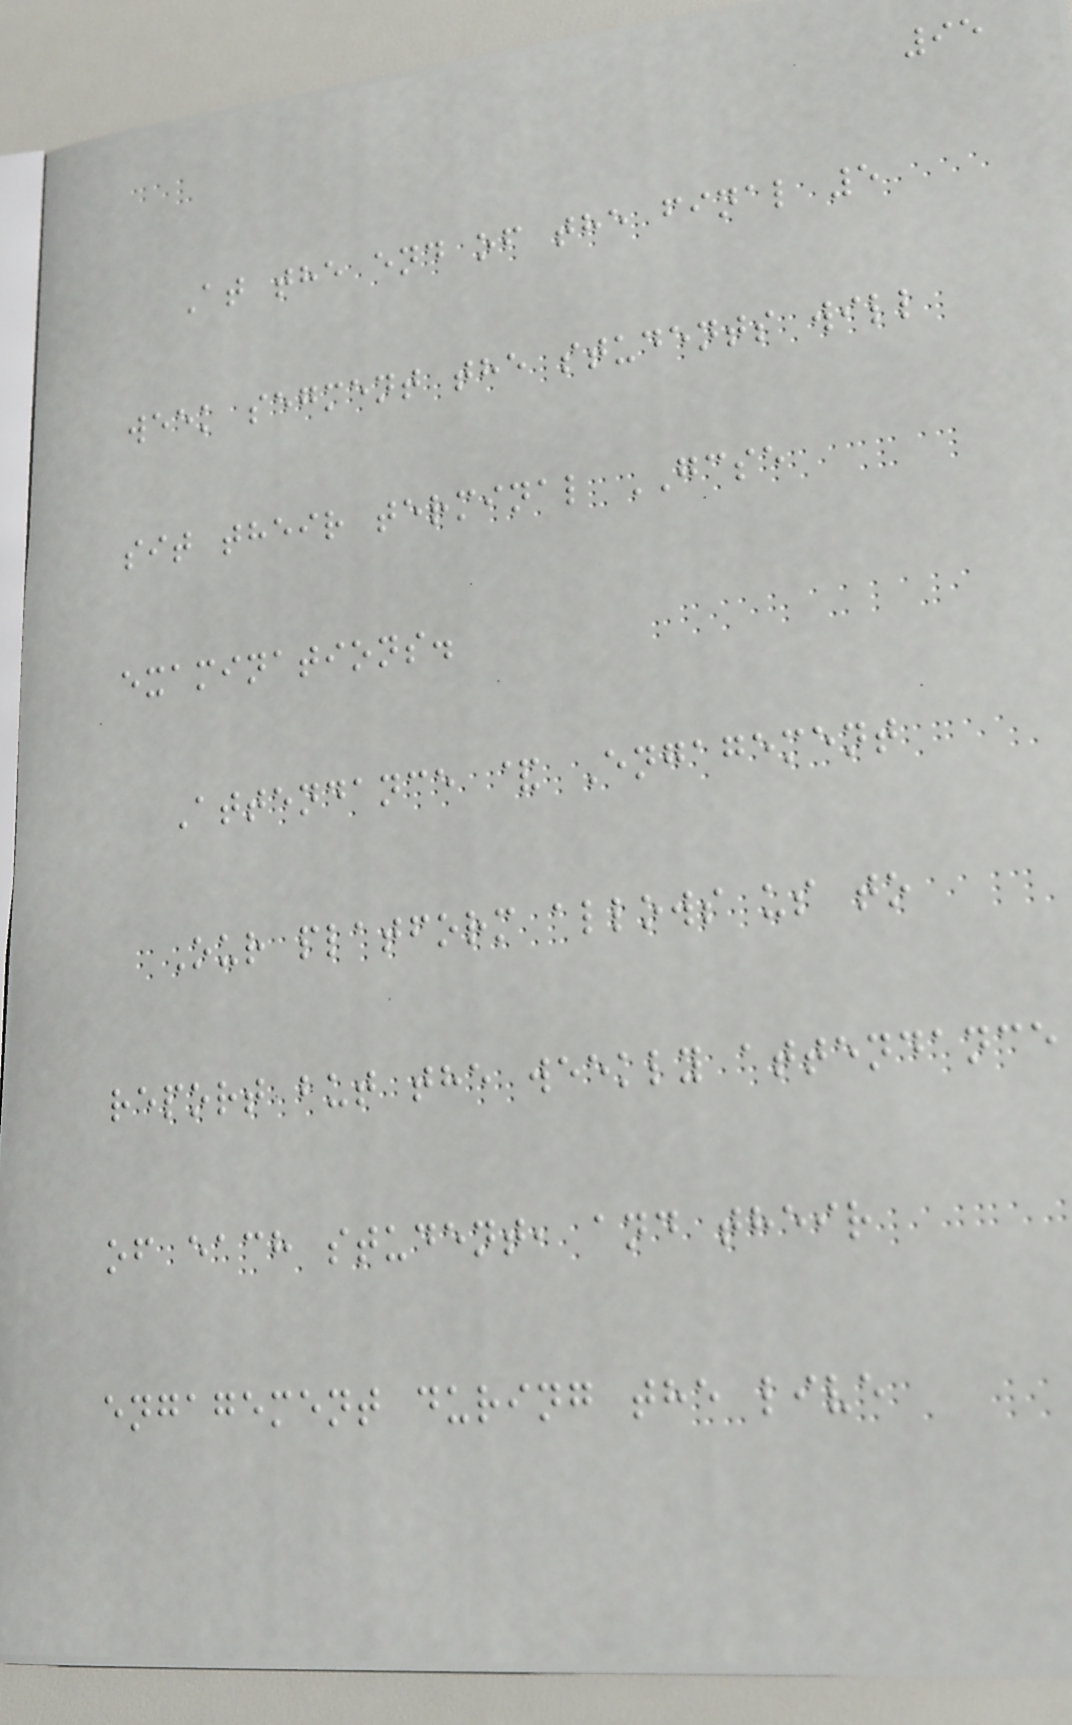95
At the end of the final 5
week segment the students will
sit their terminal GCSE
examinations.
Attendance & Engagement
Our platform allows us to
report but the weekly attendance
of each student, and their
engagement during the live
